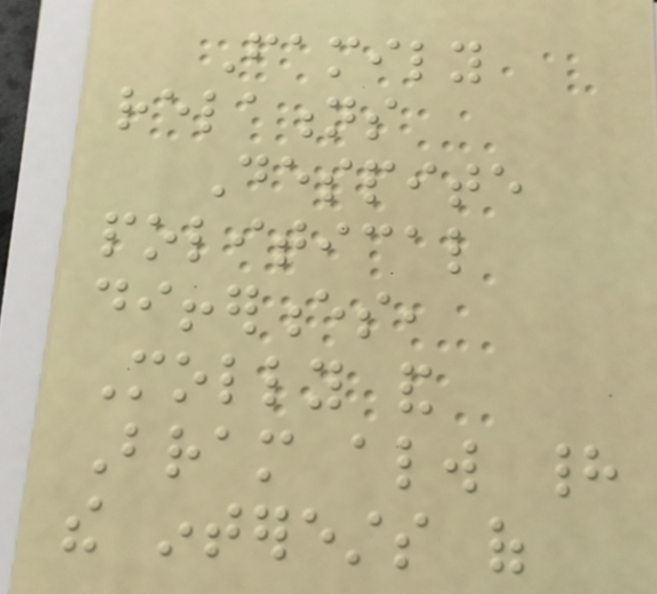Family
relations
Despite
political
differences,
Molly and
Bram always had
the interests of
